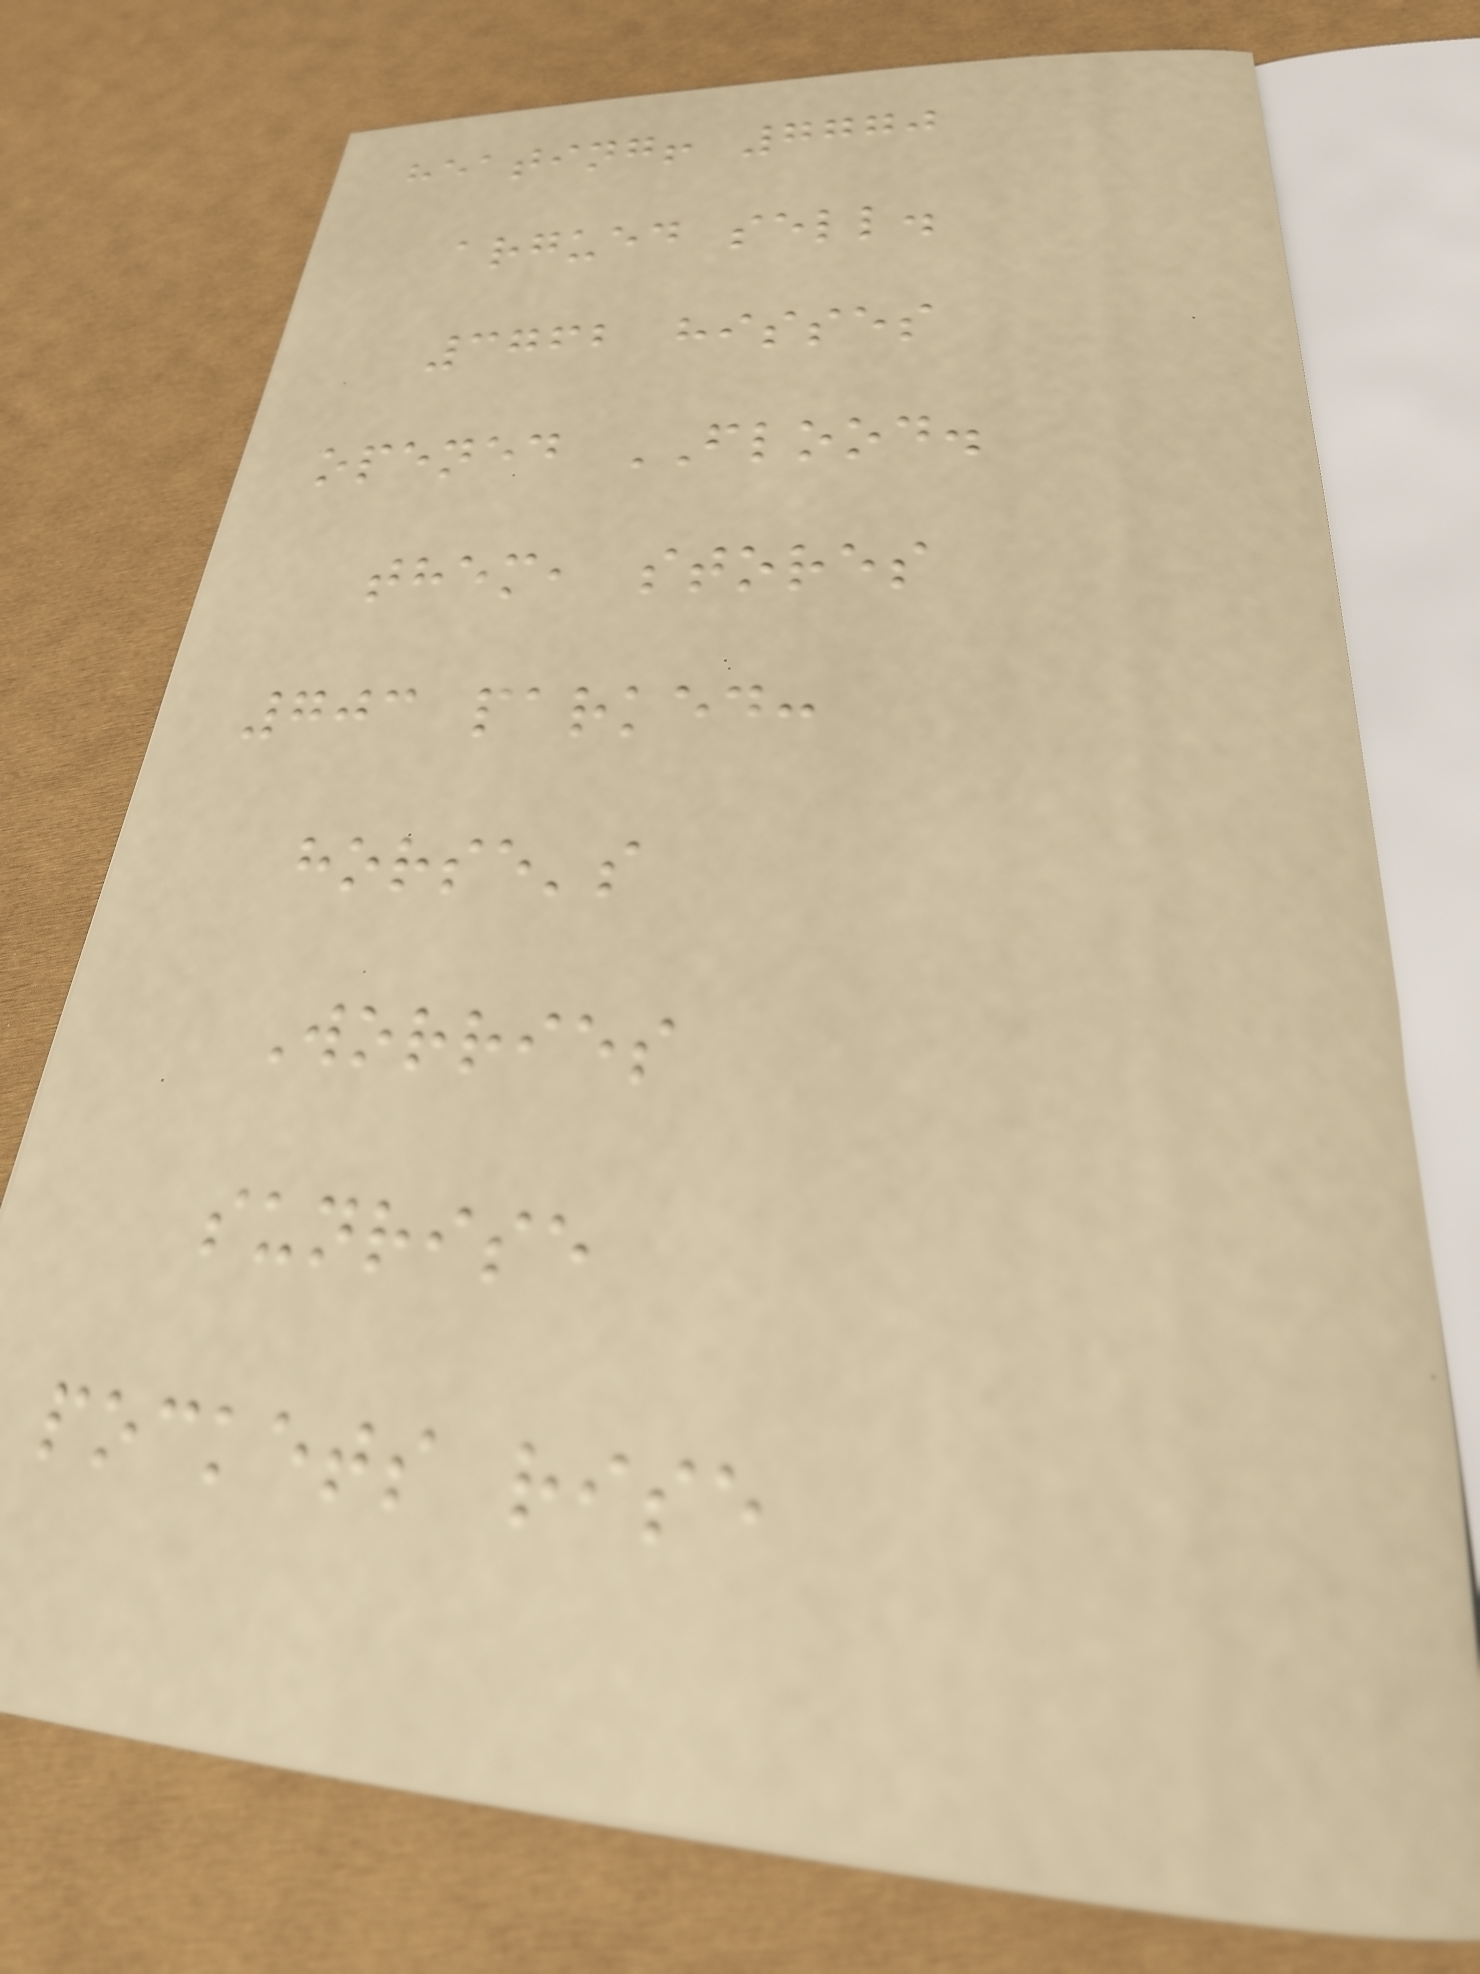heating! 7770
argued sell.
3762 hisses
opened FLOOD.
them, stores
703 parked:
horse's
Worries
sunrise
pockets rise
